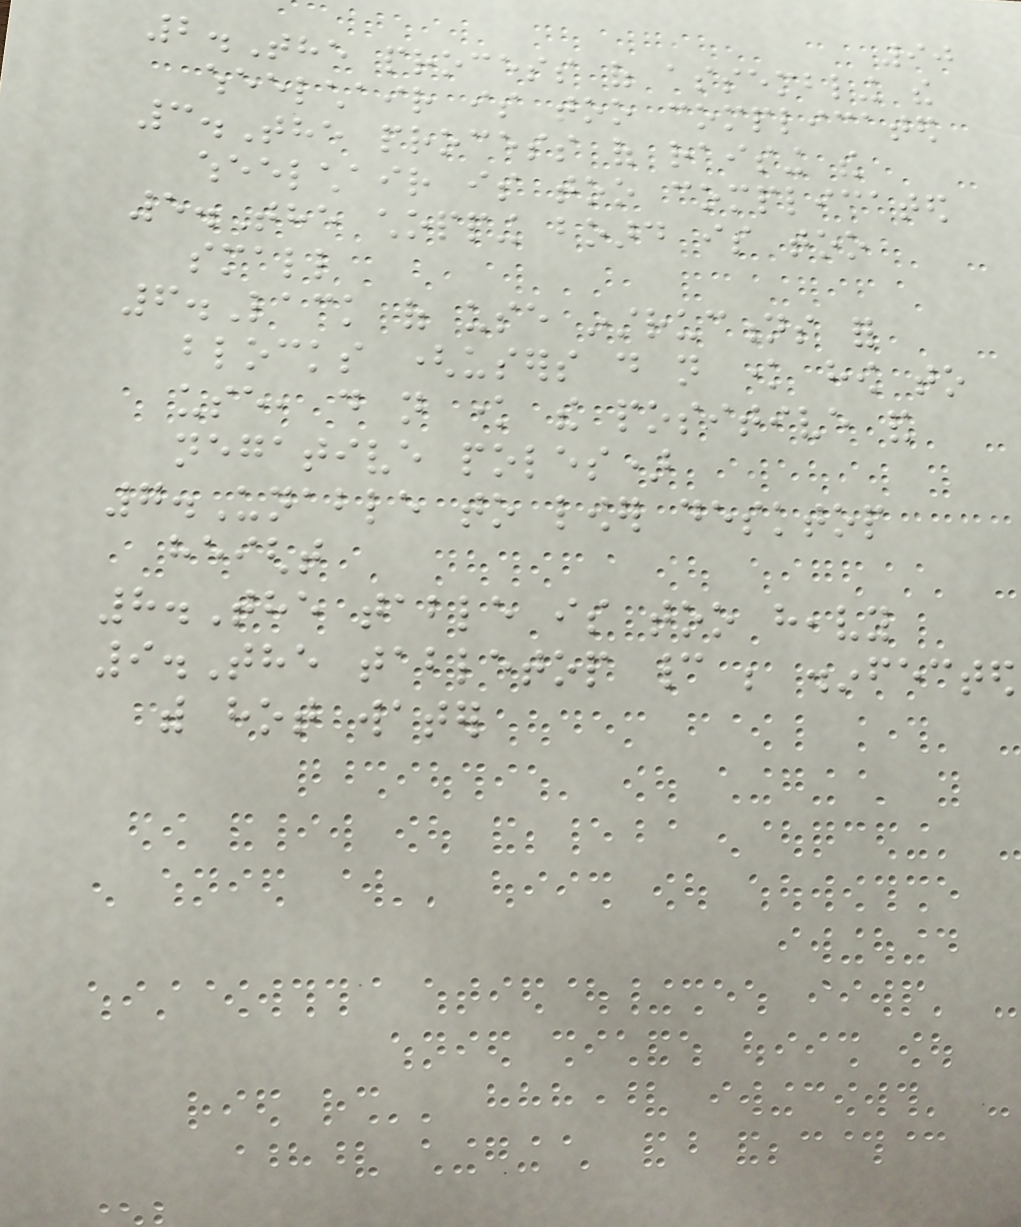90
2.The process of assembling the
wheelchair is too complicated
3.The process of raising the
wheelchair is too complicated
5.The chopping board is too
small
6.Lack of use instructions for
blocks (users do not know how to
use, do not know the positive and
negative poles)
7.Unable to lower desktop
height
8.The table is too heavy
9.The tabletop cannot be disinfected
with hot water
